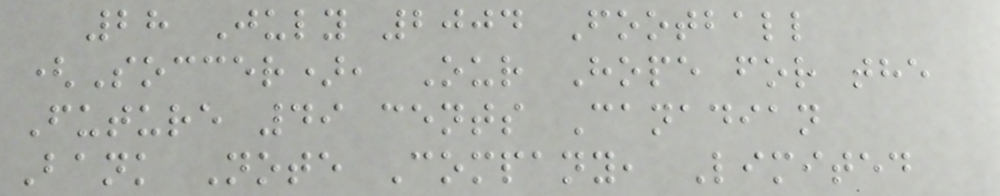28 July 2004 Football
(Soccer), Our Hope for the
Future 49 cents Canadian
Bank Note Company, Limited
